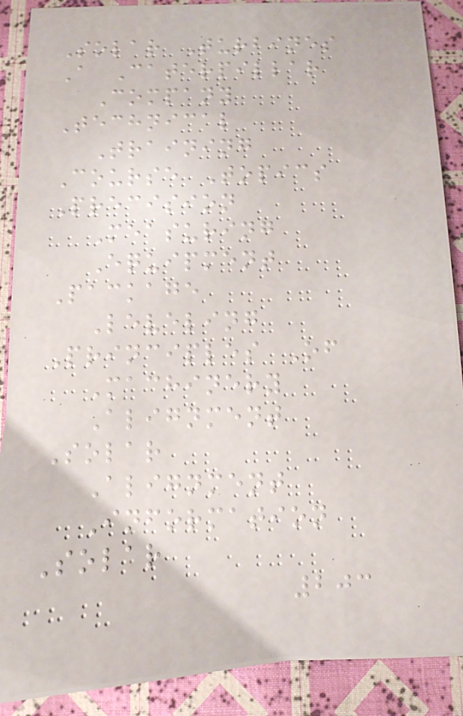Solar Turbines
A Caterpillar
Company
Technical
Training
Course Topics
Precision
Measuring
Equipment
Package
Leveling
Principles Of
Machinery
Alignment
Solar
Alignment
Information
Solar
203
